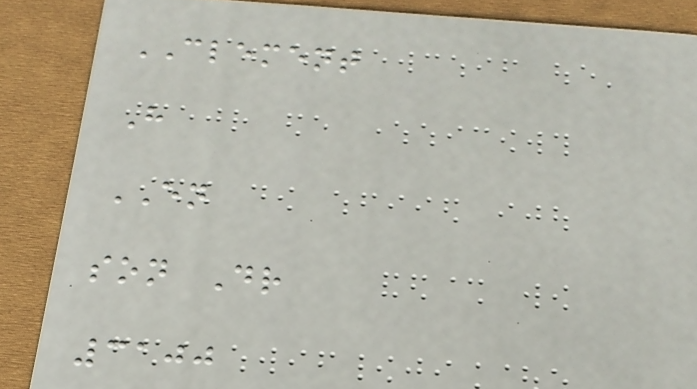CLEMENT
H
EN
son Dr
3100
